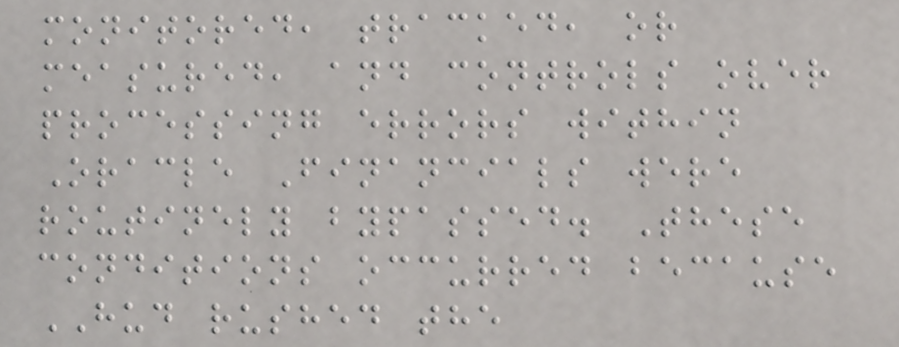monitored, tracked, or
measured, and controls over
processing errors within
Oracle Financials were
routinely bypassed. These
conditions occurred because
HUD rushed the
